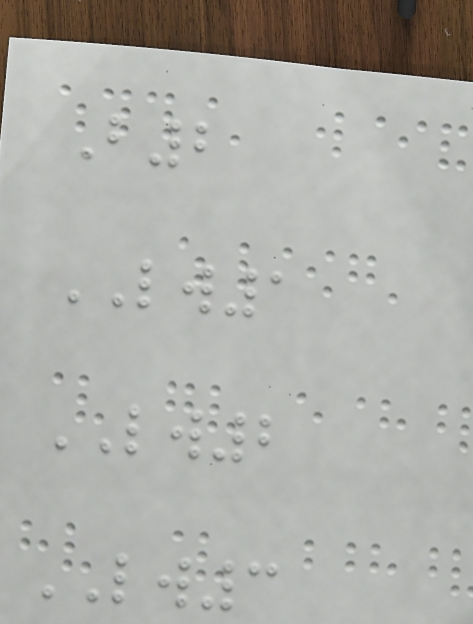B2
LW1
LW2
LW3
